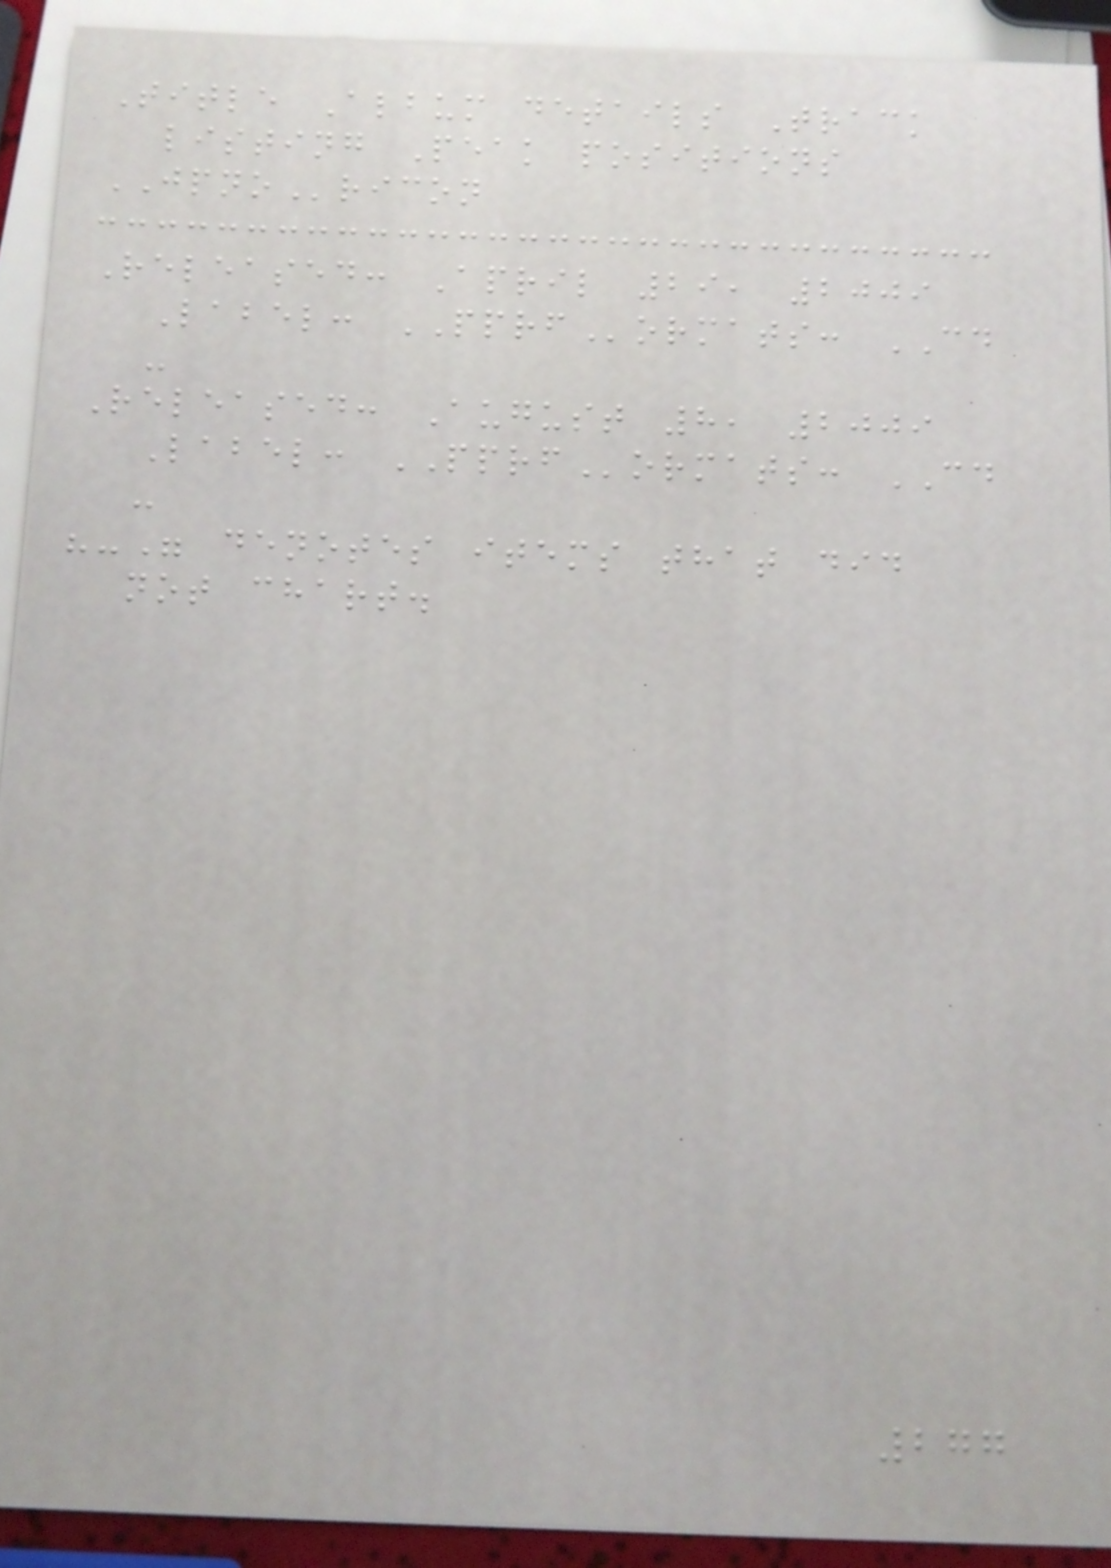Title Album details Track
listing Peak positions
JPNOricon
Released: April 29, 2009
Label: PPRFormats: CD
-
Released: August 8, 2009
Label: PPRFormats: CD
-
"-" denotes items that did
not chart.
277
